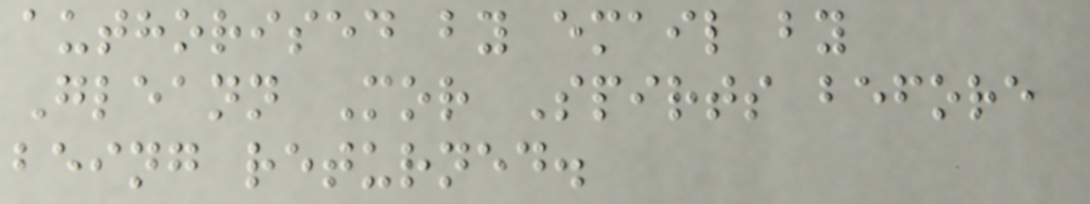authorised by email by
Gleann Mor Spirts before
being returned.
